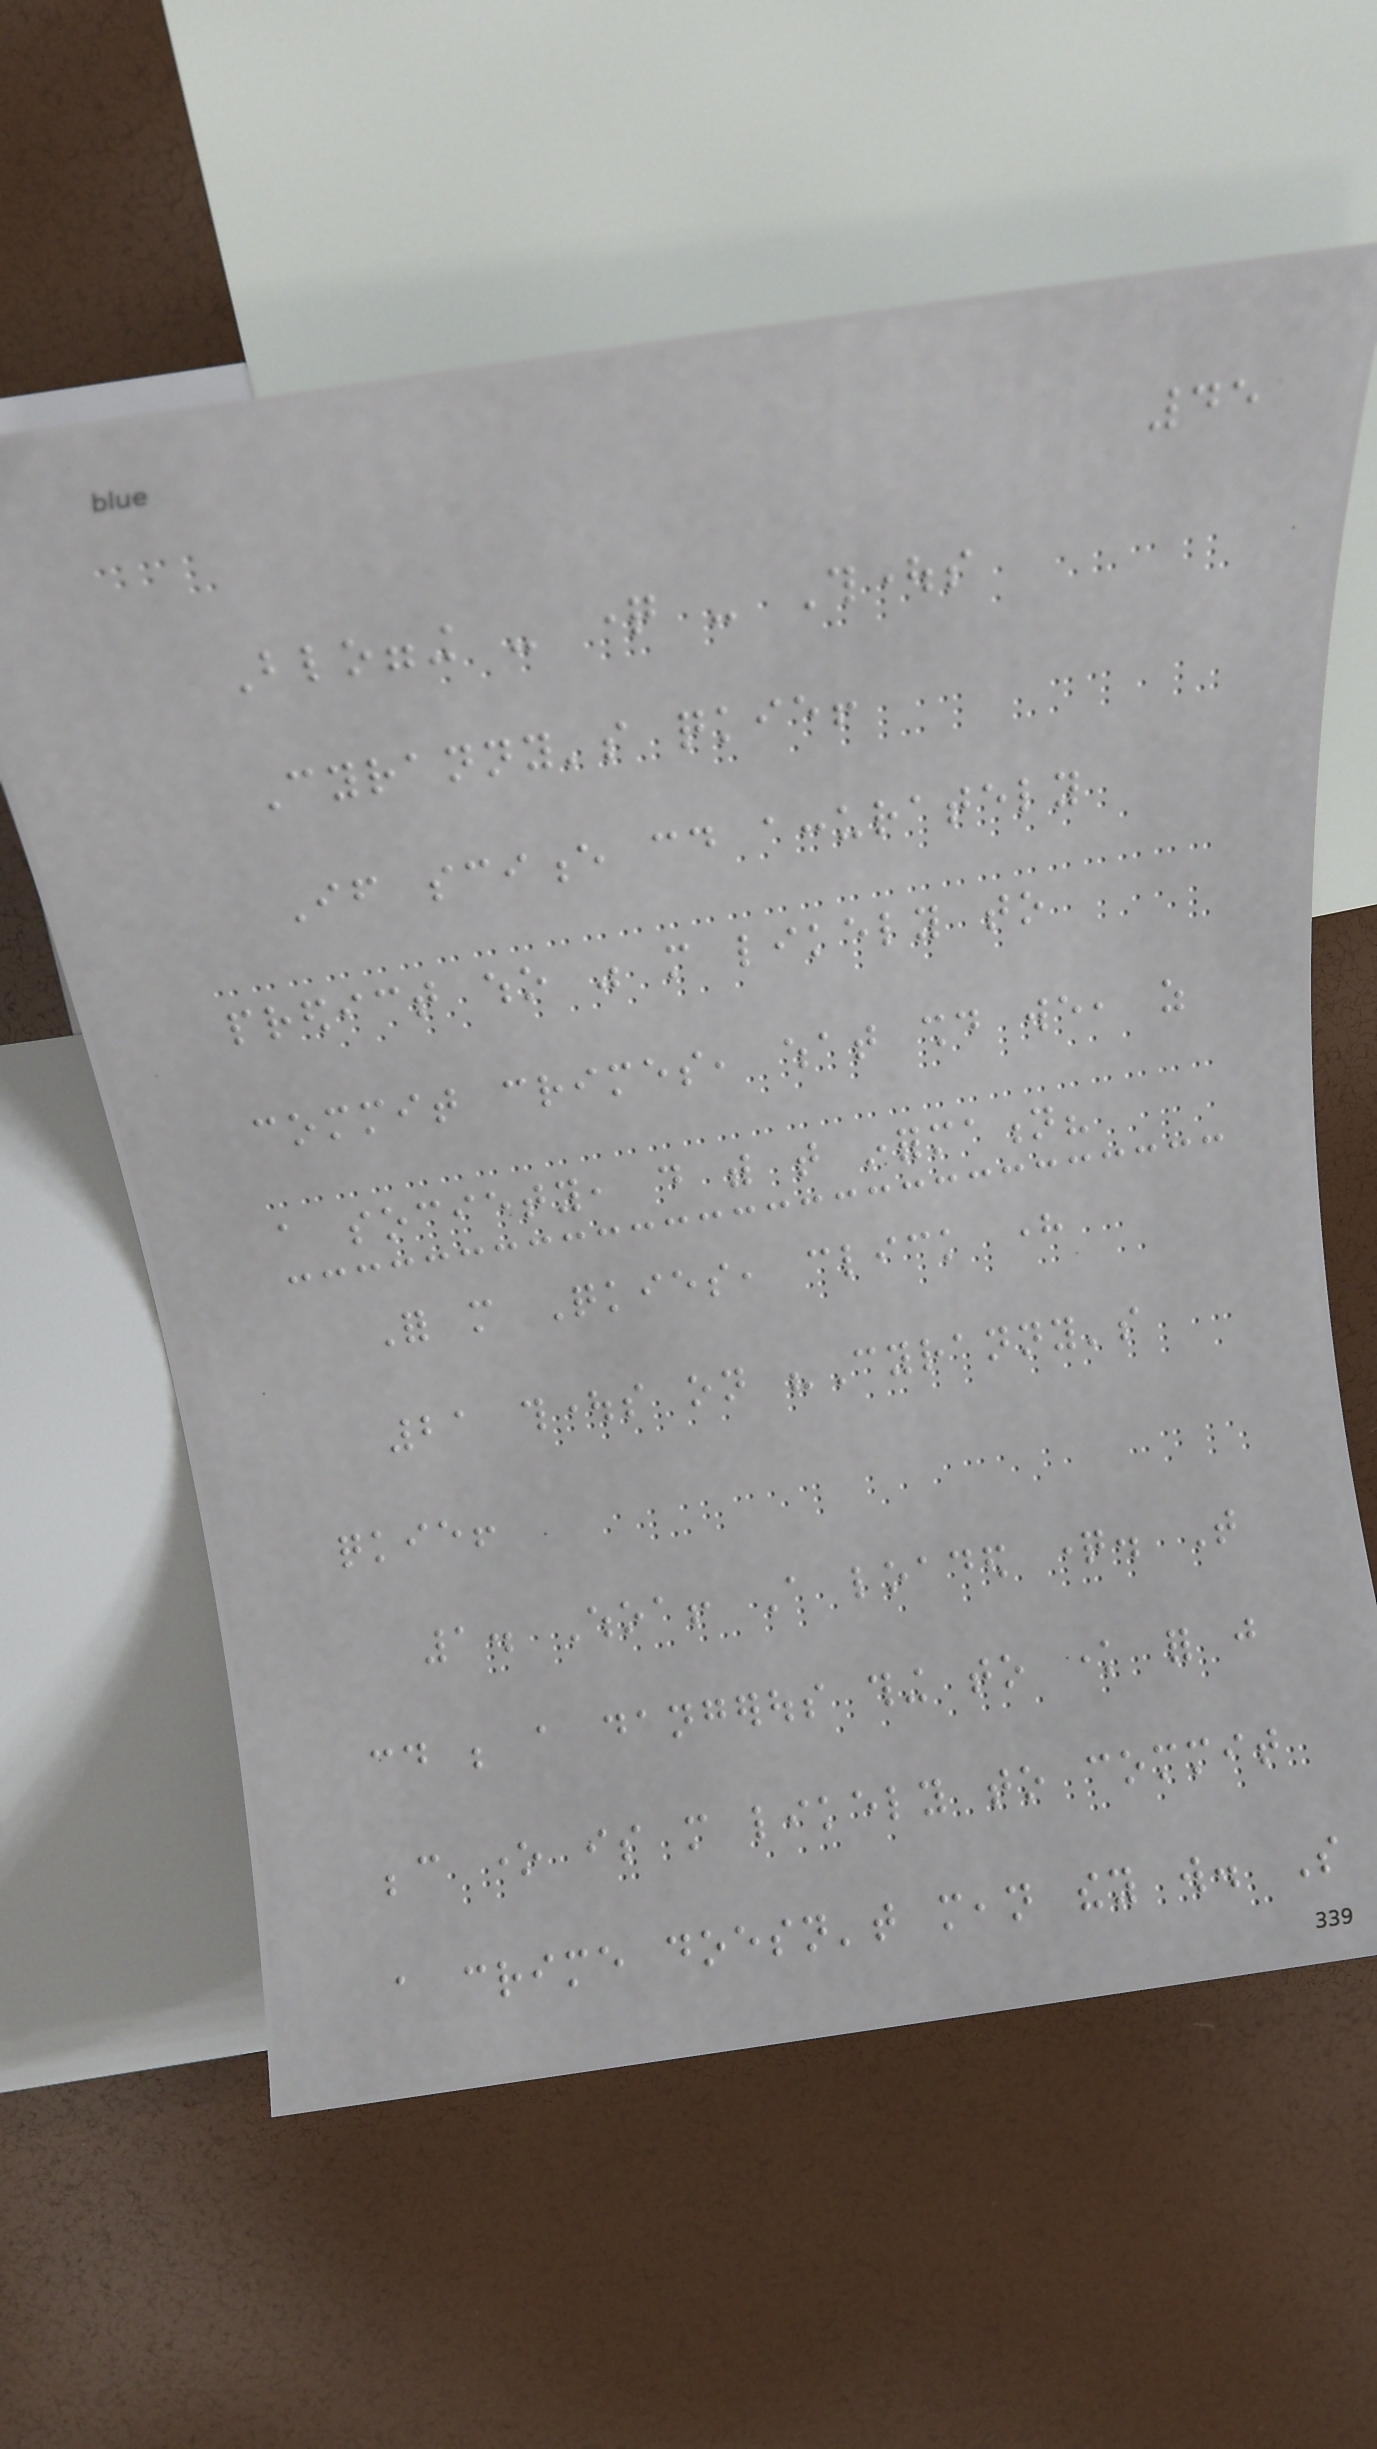45
Blogging - question - Thoughts
Cyranny's quickie!
If science could accurately
predict who was more likely to
commit crimes, what should we, as
a society, do with that information?
For more Quickies, click here
21 thoughts on "Cyranny's
quickie!
1. Whoa! A loaded question. That
could be a dangerous thing to know for just
because one is more likely to commit
a crime doesn't mean they will. So
